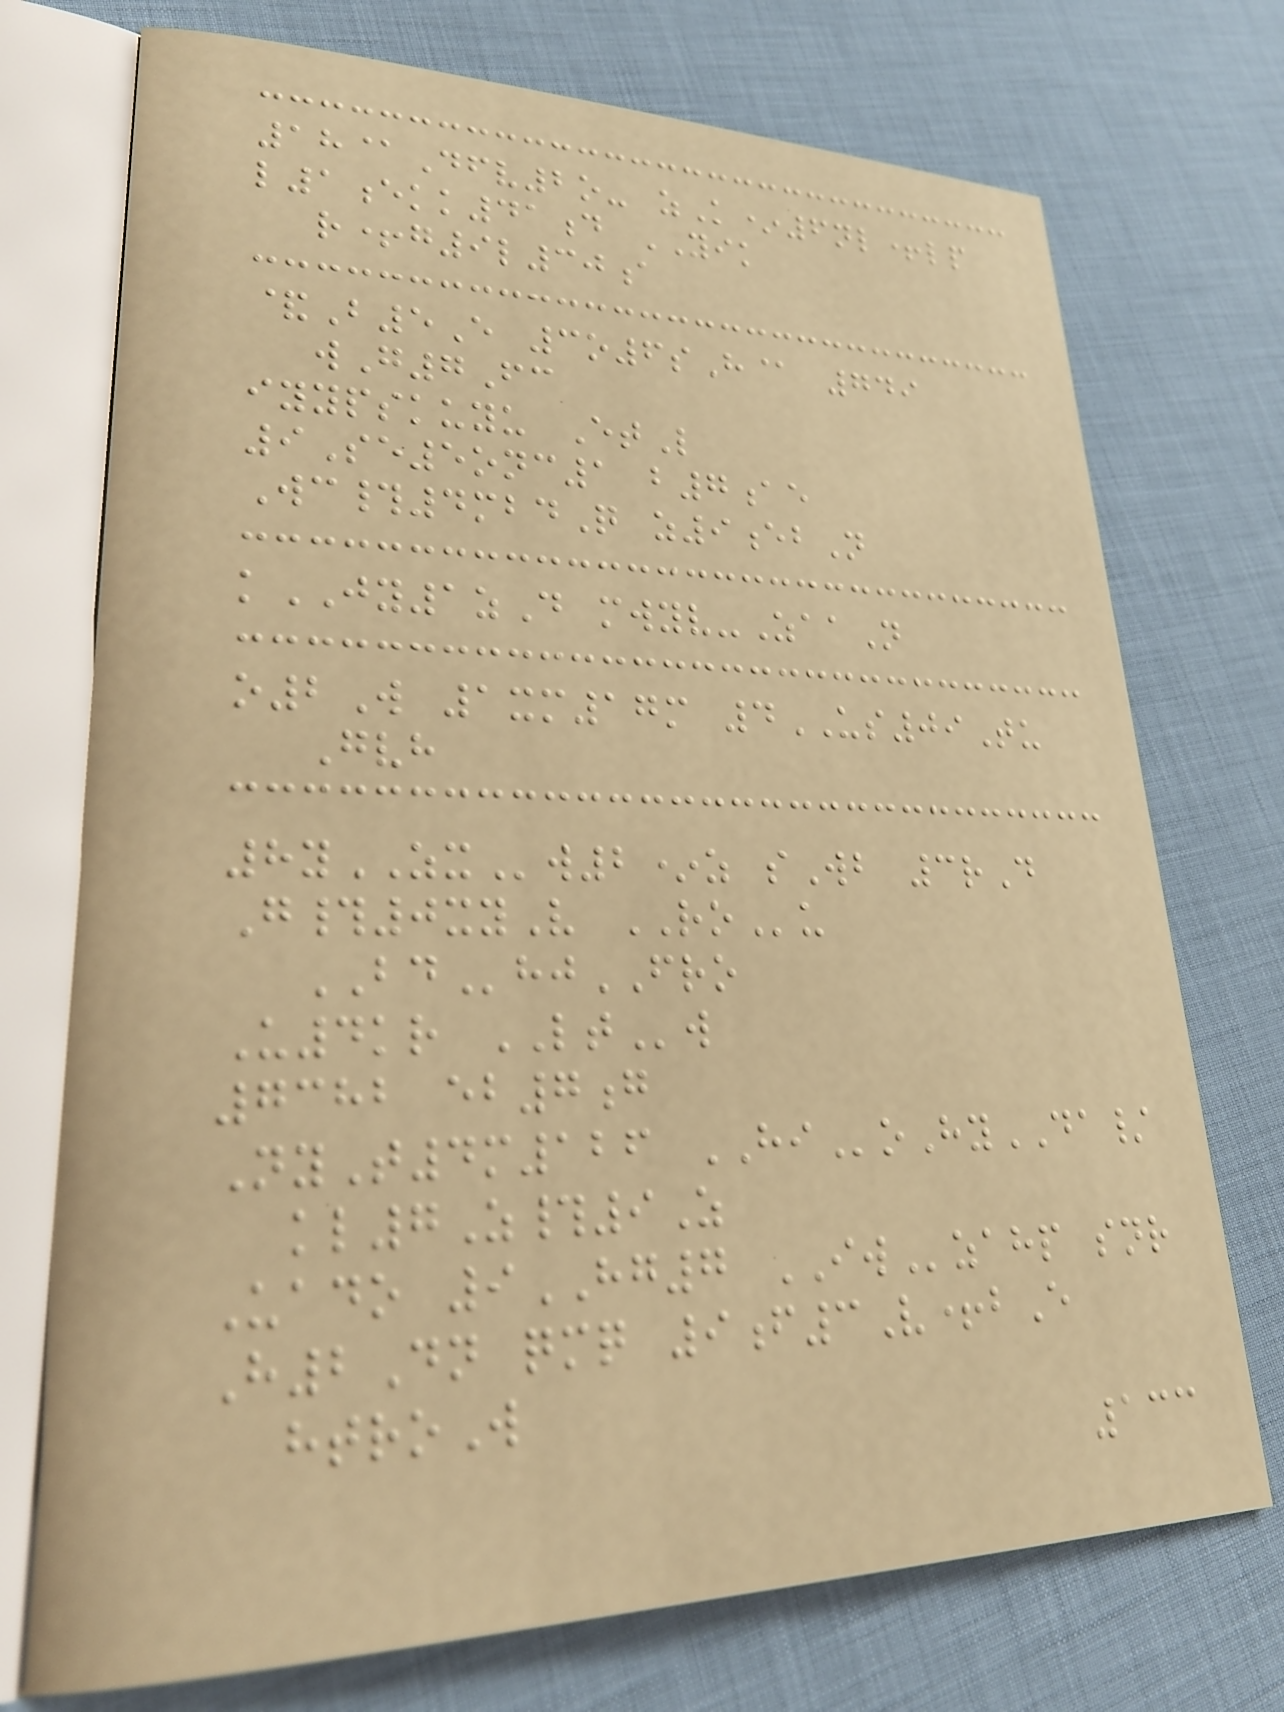18@Dfv2o- zK*6nl+lp
l1ekk41d YIK
r+g9l30a
&B5E 3o6sH@ 749
wG7Fc
iyypskuyu EtL
9Se5onc1 b7ae
Wc#4mbdQ z9ebN
kJY1zD mwyv-ZaaN
o2W 1xm17m 4US09Tu
Gvh
8yZXw2*z sWb 3rD
G#0xyV ROu
BDhjFRO
U4kr LTw
7382 eb7g
NyT4m126 HIoHyDA/
kl7Z#9Z
Uado 9HG7 IWzahp snr
H2Dn qmq 9f3V+bE
htroW
133
